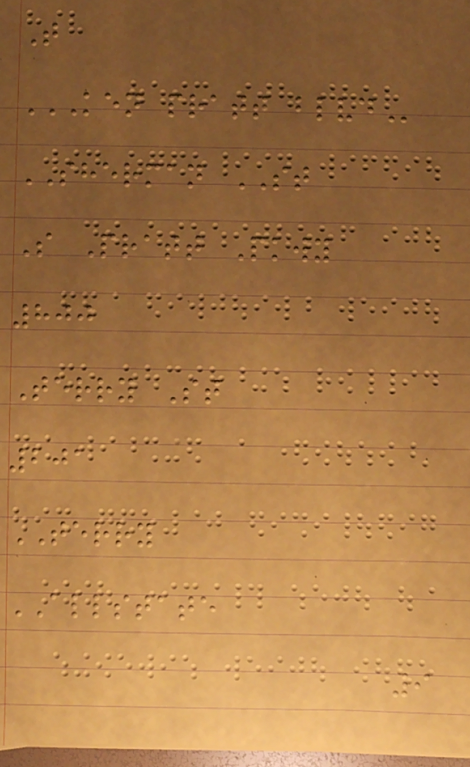T
KEN PRATT BLVD
SHERMAN ST
S Pratt Pkwy
800
Terry St
201
TERRY
ALLSTATE
9
